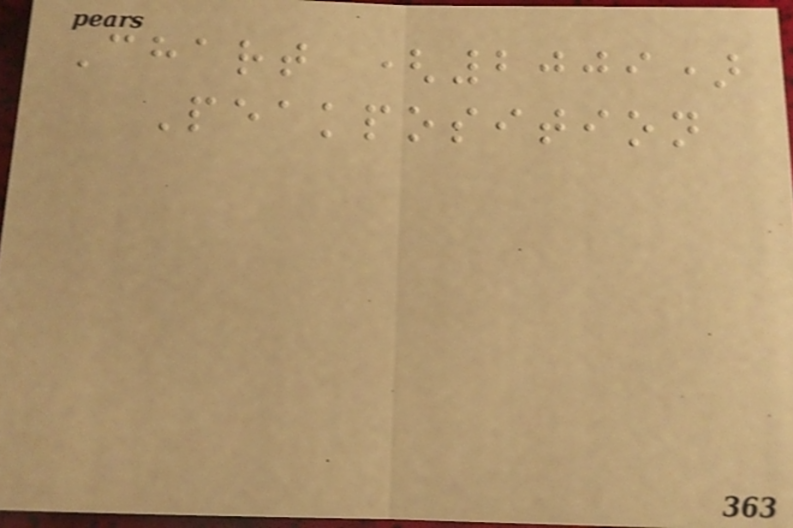Chart (2009)
Peakposition
